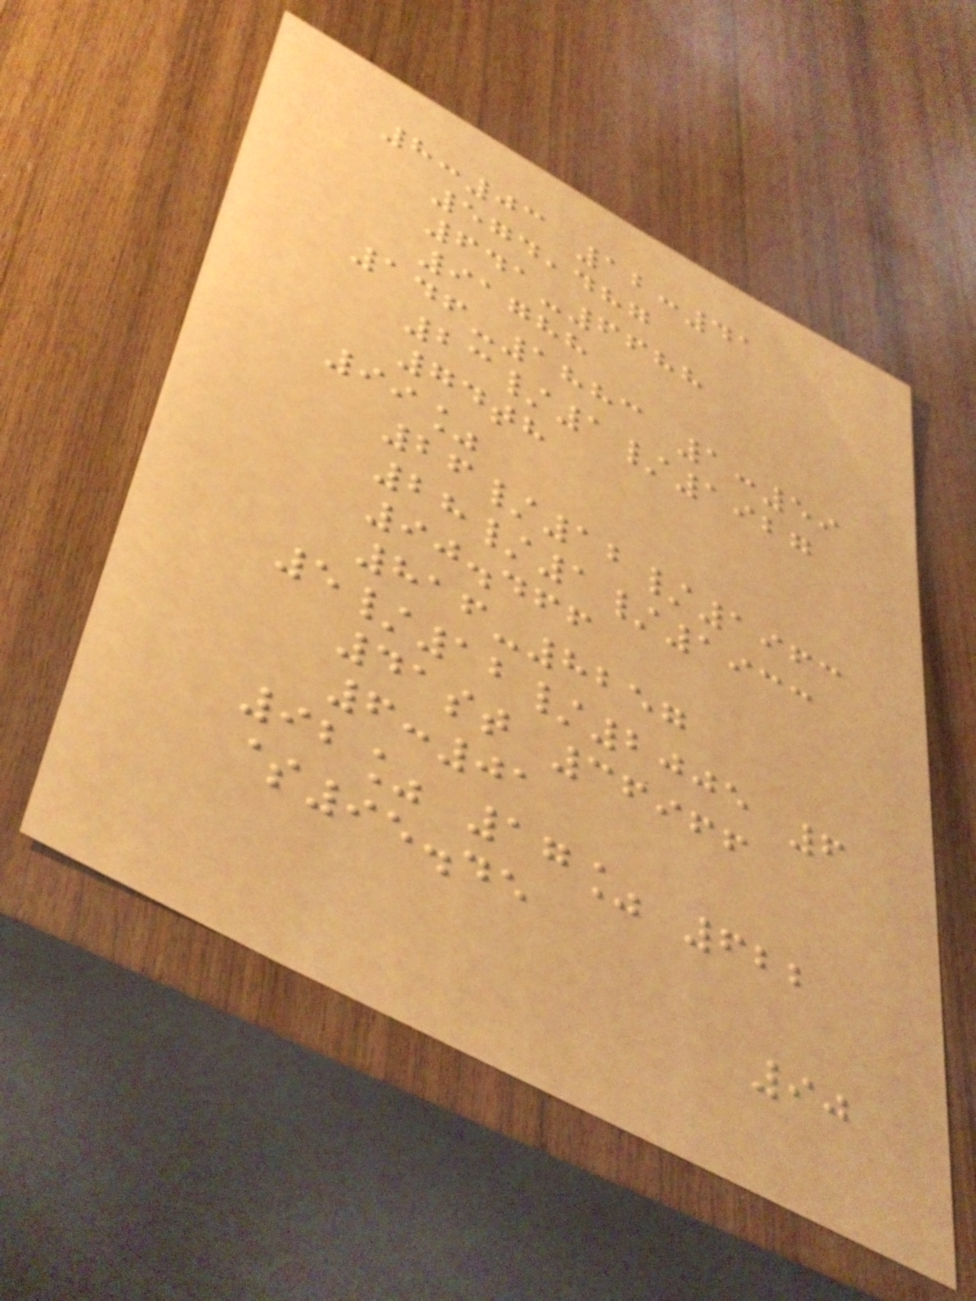8:03 12:41
574,487
641-6688
91788
146-1883 1:59
23/1/1927
74th
99%
26/12/1963
28/1/1933
90.466
816-8257
5/12/2005 6
41st 36966
6:01
92% 17% 622
$95.45
90
